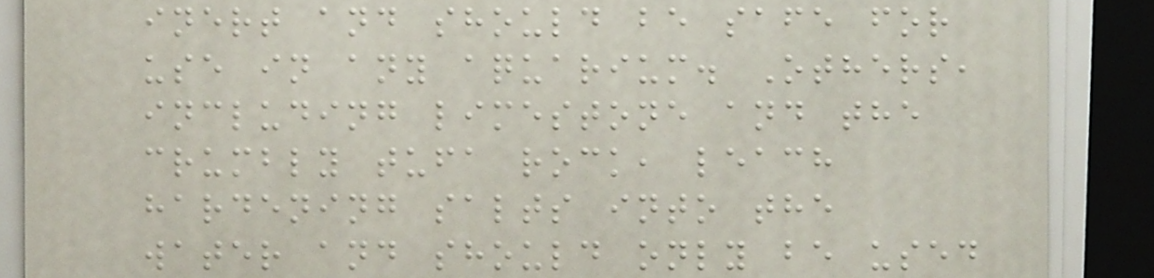inert and should be safe for
use in any aquarium. Others,
including limestone and the
crumbly tufa rock, leach
hardening salts into the
water and should only be used
